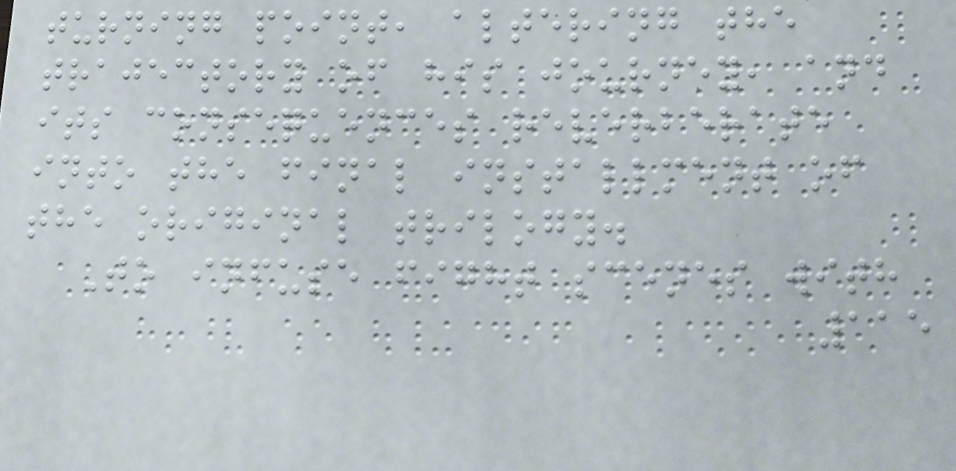turning point, altering the
trajectory of his journey, and
its consequences reverberate
into the final installment of
the original trilogy.
To infuse fight scenes with
115
